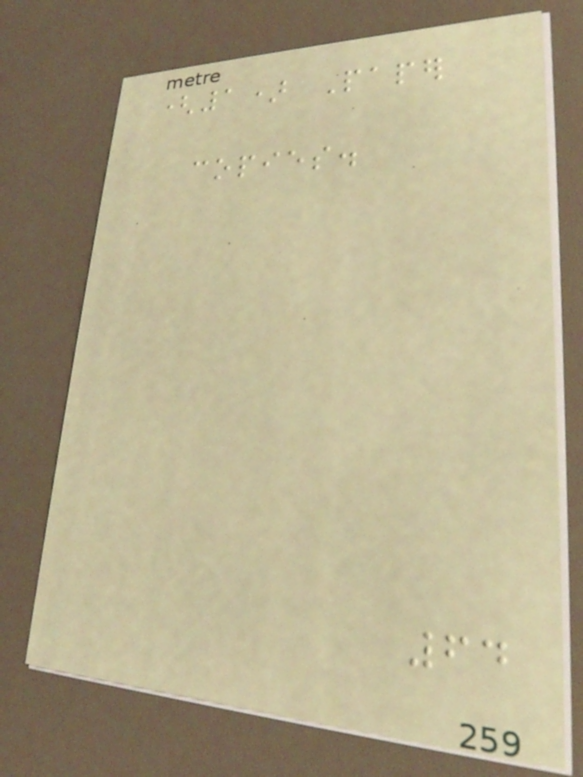(1) Paper
copies.
64
